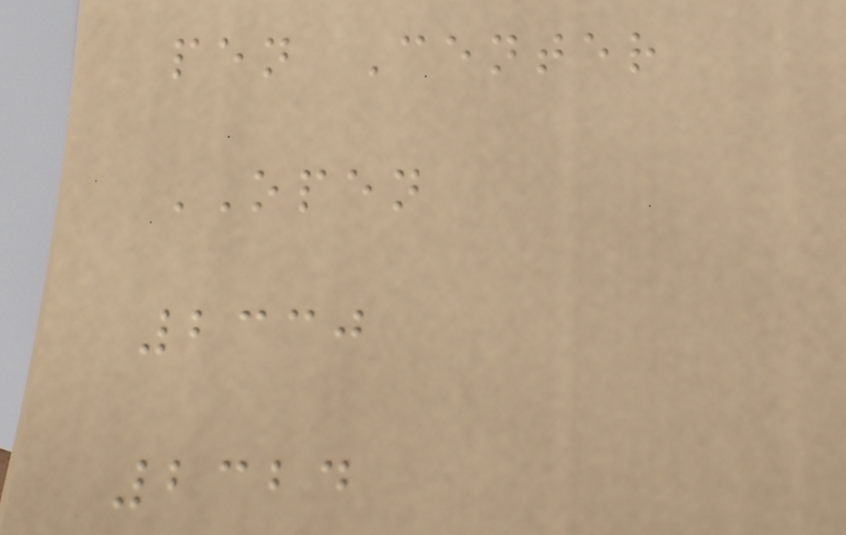pen Center
OPEN
2330
2324
